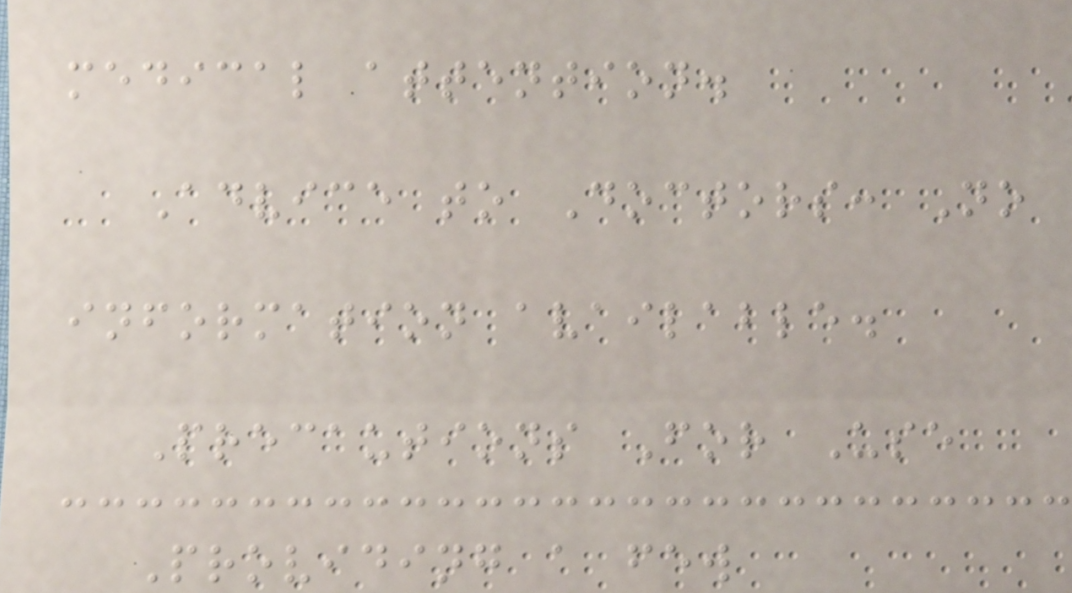medical attention.
Advice to Doctors: No
information available.
Precautions For Use
Providing a few
